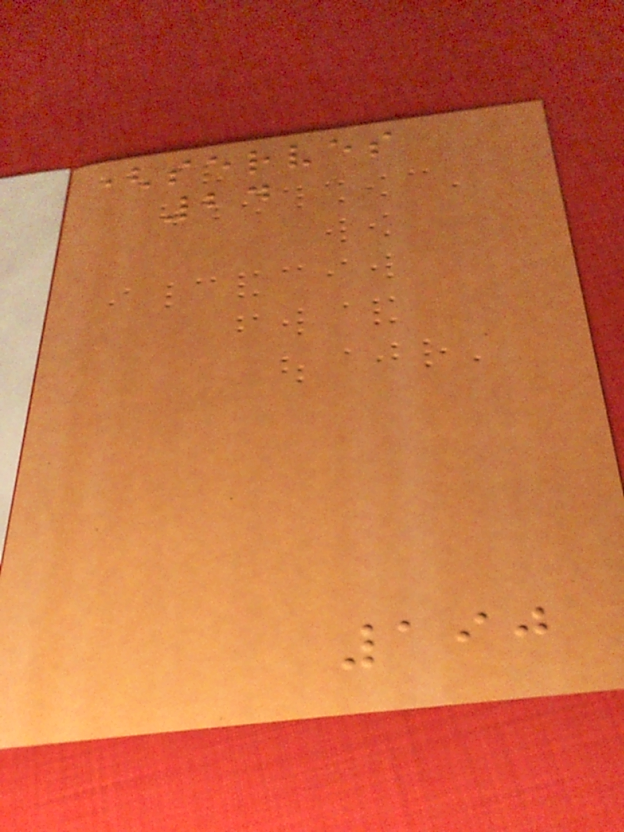(serves
24
190
